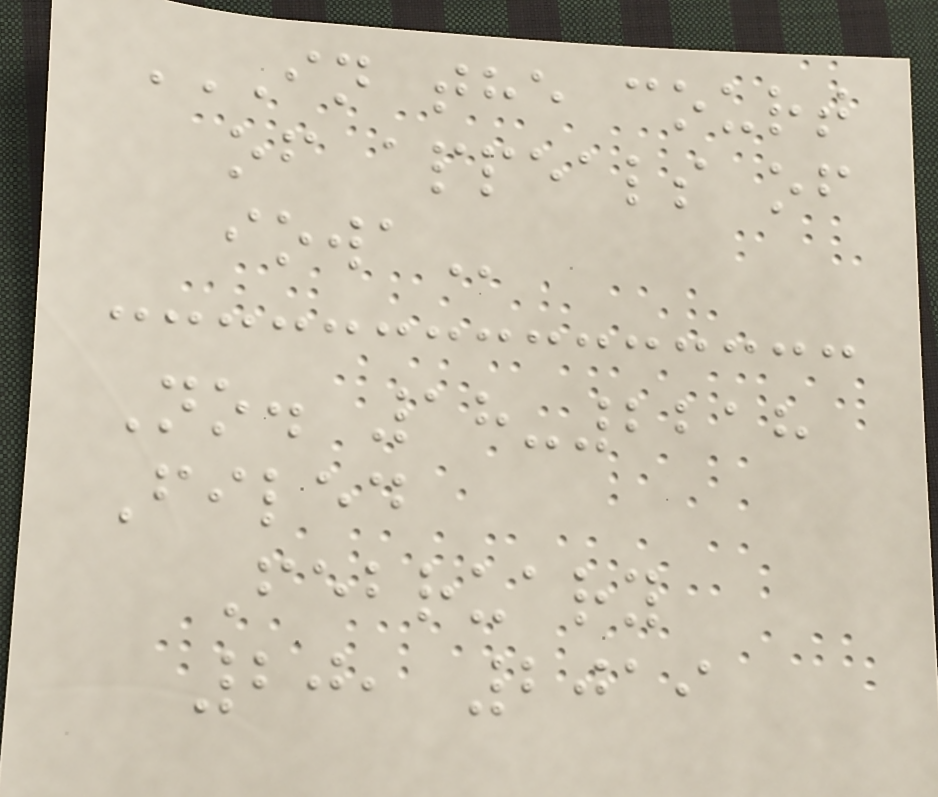IN THE COURT
OF APPEALS OF
IOWA
No. 18-2218
Filed
February
20, 2019
